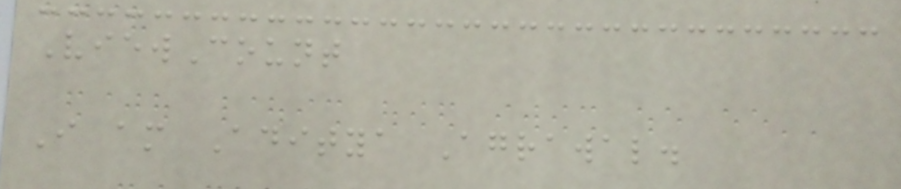ViewCount
I am Aditya Agrawal.
